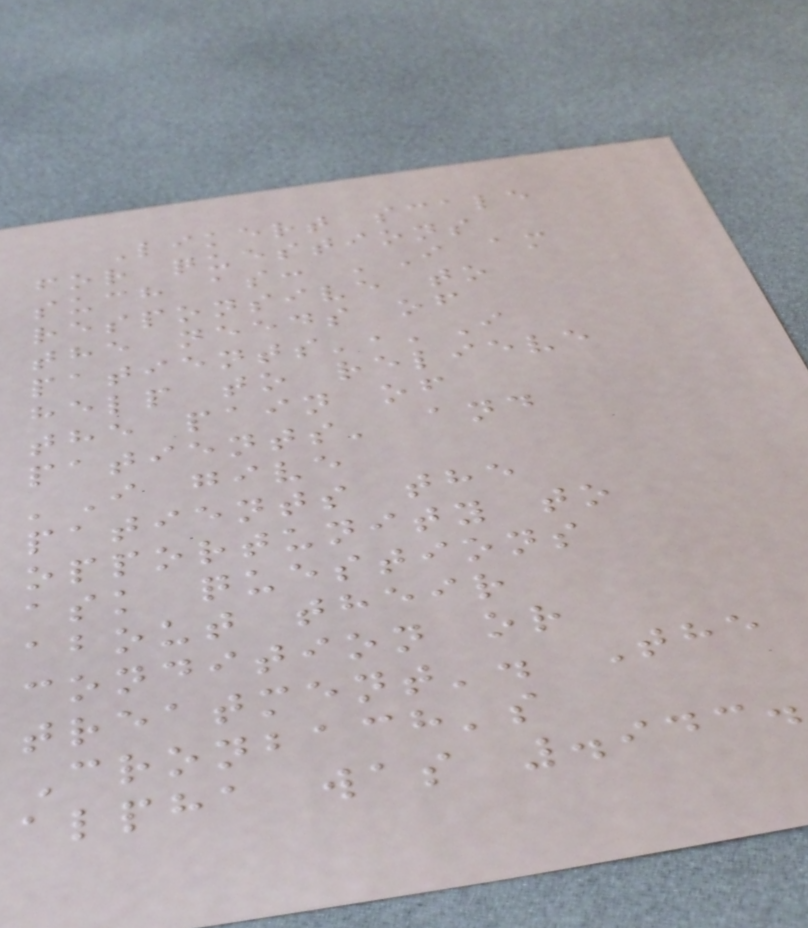Likert scale
for questions
such as: 'I am
responsive to
the needs of
patients','I
help to relieve
the pain of
patients' and
'I give
patients the
opportunity to
ask questions
about their
condition or
treatment'. The
Cronbach's
alpha was .943.
